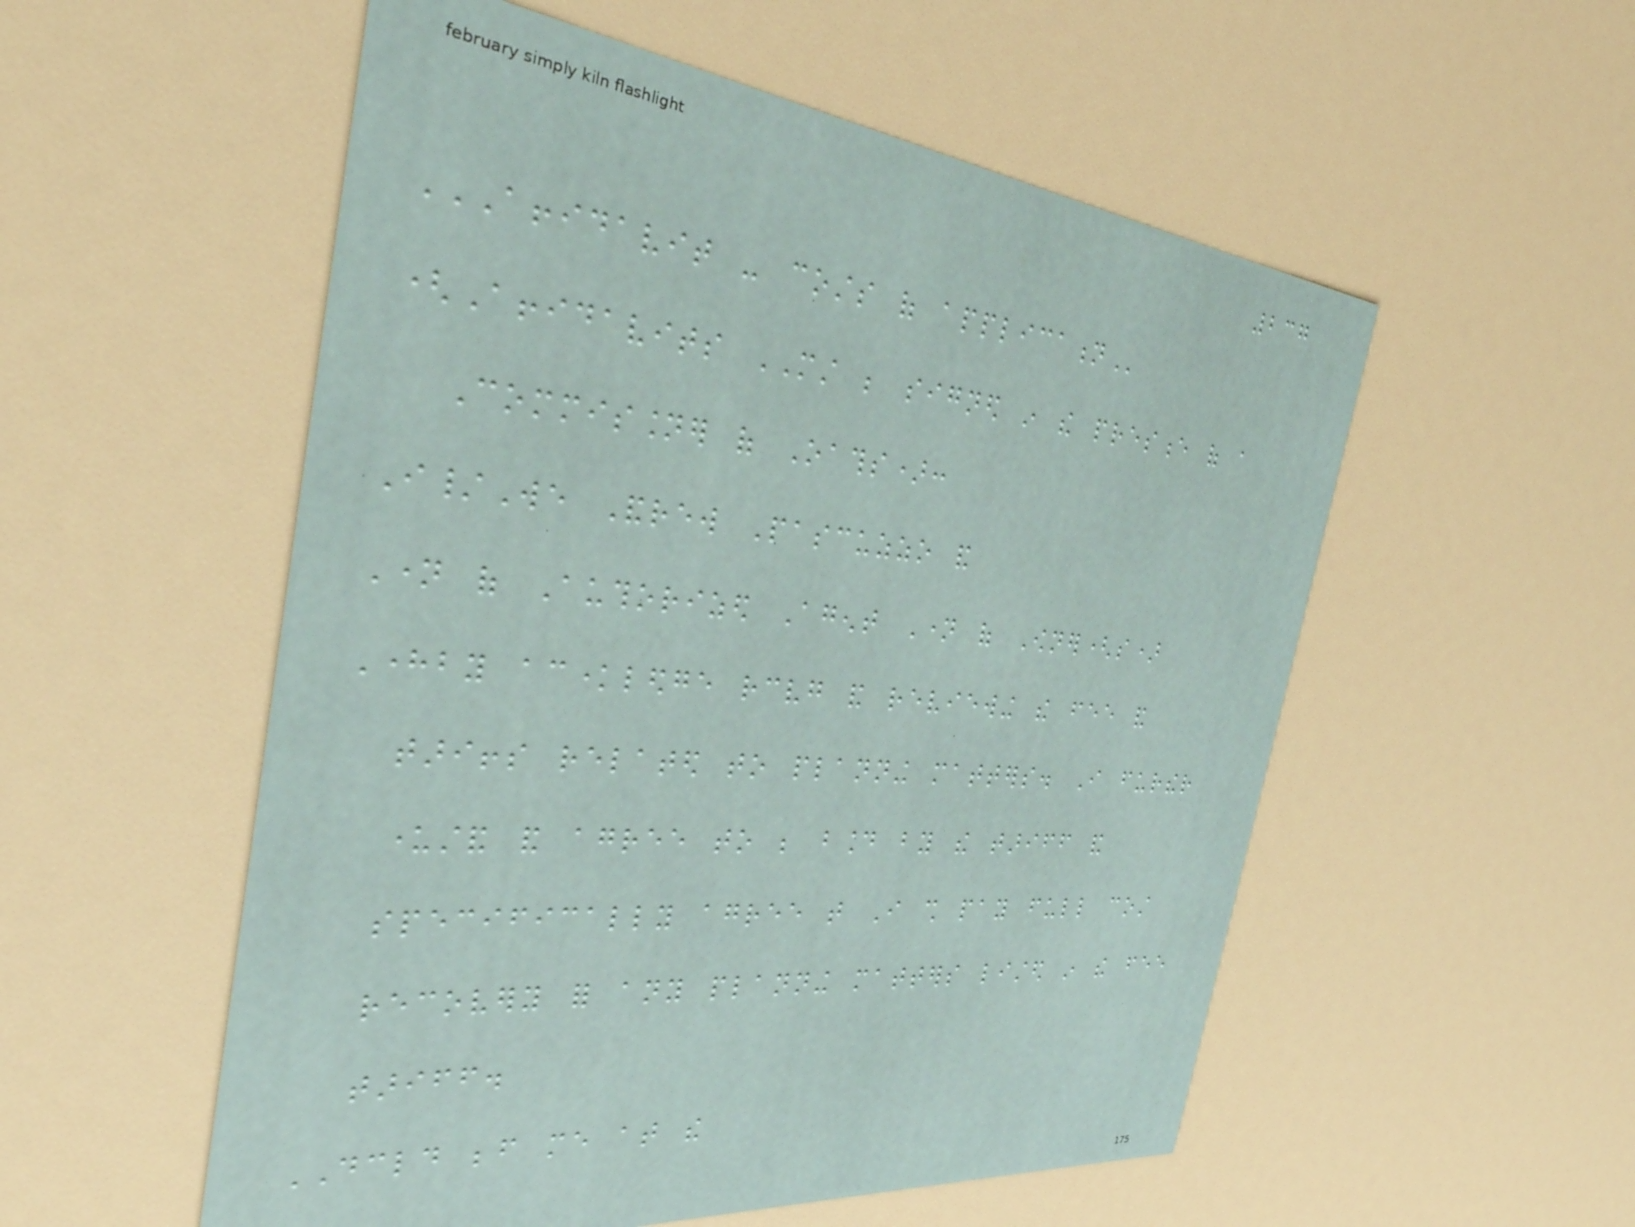237
AFFIDAVIT - COSTS OF APPLICATION
(Affidavits MUST be signed in the presence of a
Commissioner of Oaths):
I/We Andrew Pascuzzo and
Name of Authorized Agent Name of Owner(s)
Hereby acknowledge receiving and reviewing the fee and
tariffs related to planning matters. I further
understand and agree to be bound by the tariff and
specifically agree that I shall pay full cost
recovery for any planning matters listed in the fee
tariff.
DECLARED before me at the
